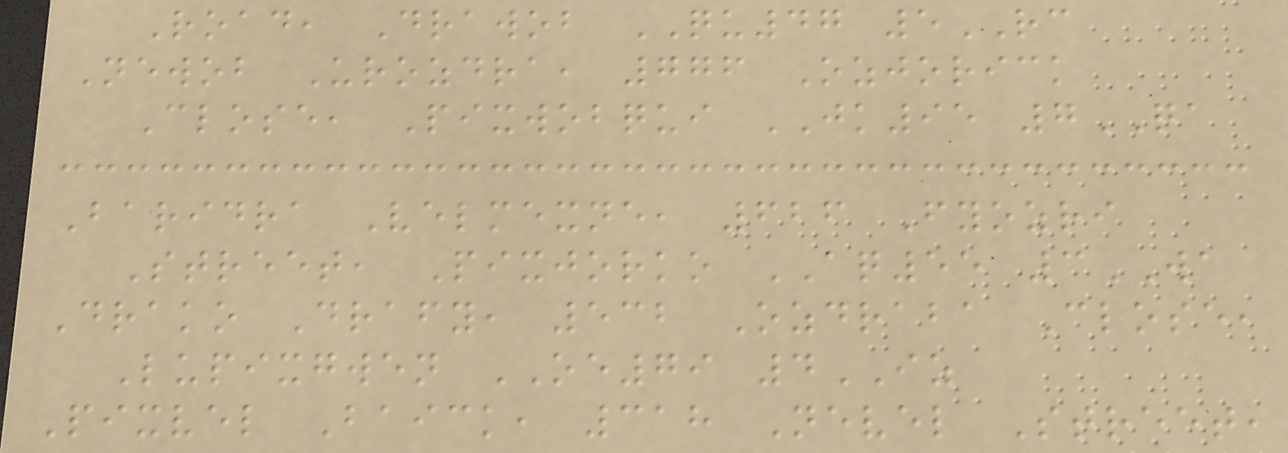Road, Drawob QU47 5RC
Newob Urozdra, 776 Ozjorick
Close, Pixwobqui JK95 7QA
Baridra Velmexne, 626 Fyozri
Street, Pixjorko AQ55 3WA
Drako Drafy, 532 Ozdraba Close,
Lupixgwen OE79 4IZ
Pixvel Baick, 318 Nevel Street,
